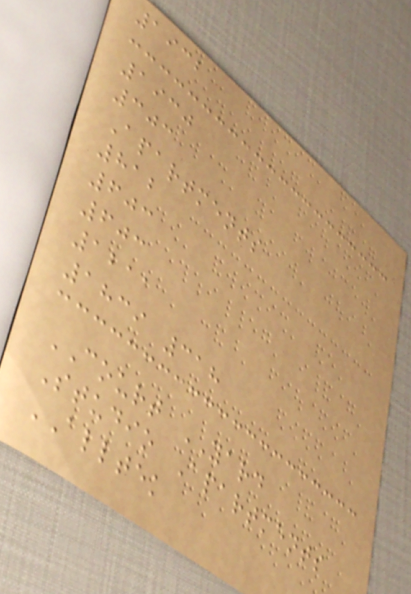1932
1930
303
Apartments
812
603
603
1211
1839 318
COURT YARD
Studio Apartments
ALLTEK
